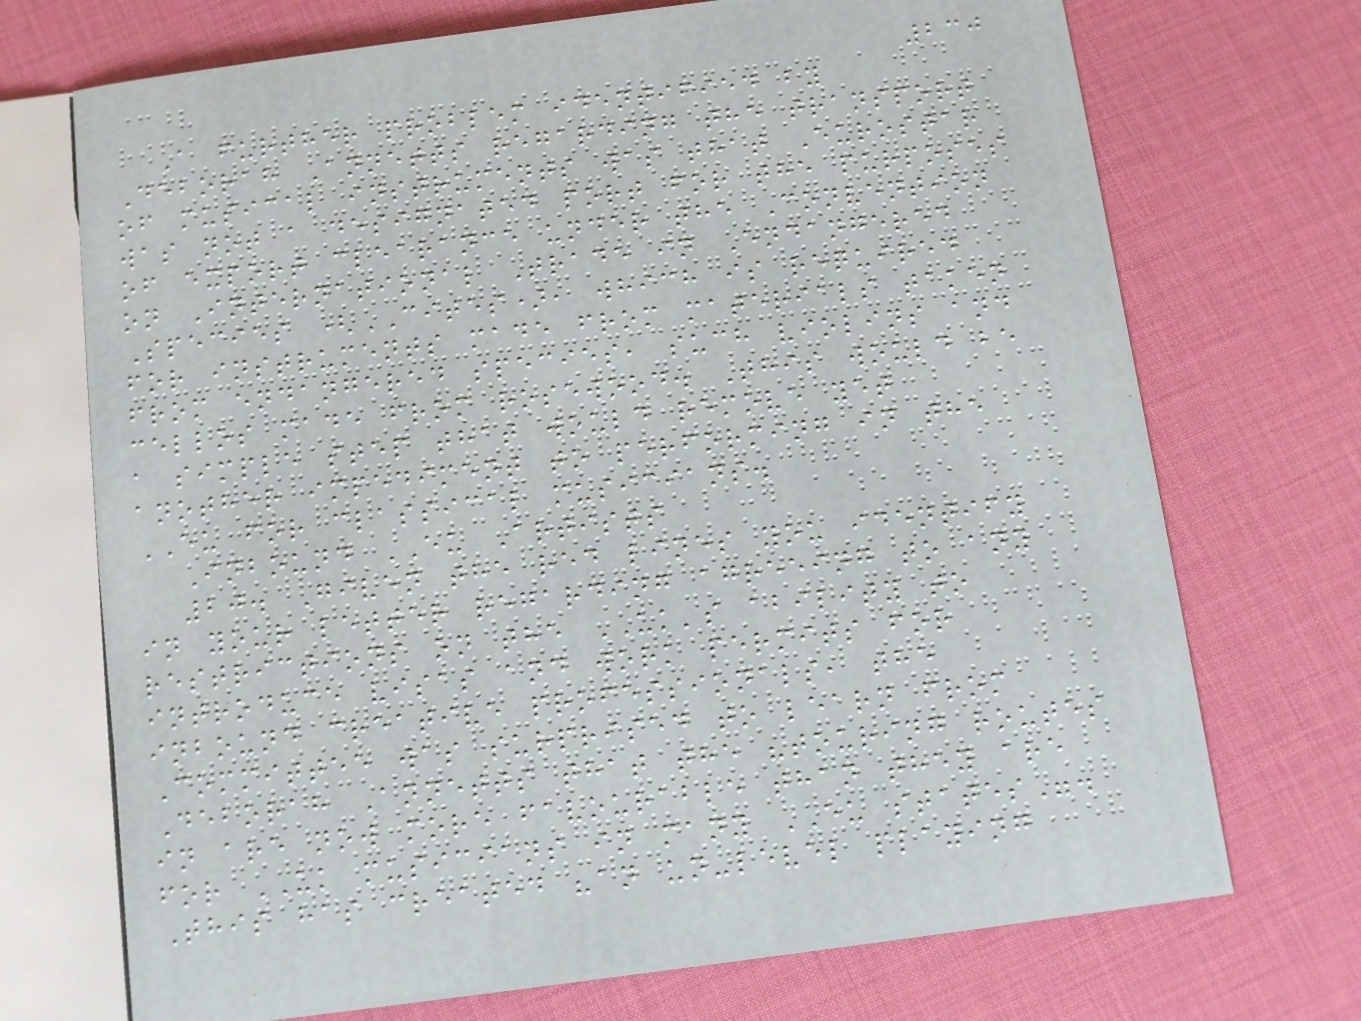230
A further problem identified by
Deborah Annetts regarding the transport
of musical instruments was that Eurostar
was not a designated port for the purposes
of export clearance under the Convention
on International Trade in Endangered
Species (CITES), which is required
for instruments made from materials taken
from endangered species, such violins and
cellos made from rosewood. This would be
a simple step that would remove yet
another impediment to performing in the
EU for classical musicians.
Inbound EU Artists
20. Given the red lines you identify
in your letter regarding agreeing to any
restrictions on the UK's ability to
introduce visas and work permits for
inbound creative professionals, the
Committee was surprised to learn from
Deborah Annetts that the "touring routes
in are now more favourable than they are
for UK musicians in many EU states".
This has created "an un-level playing
